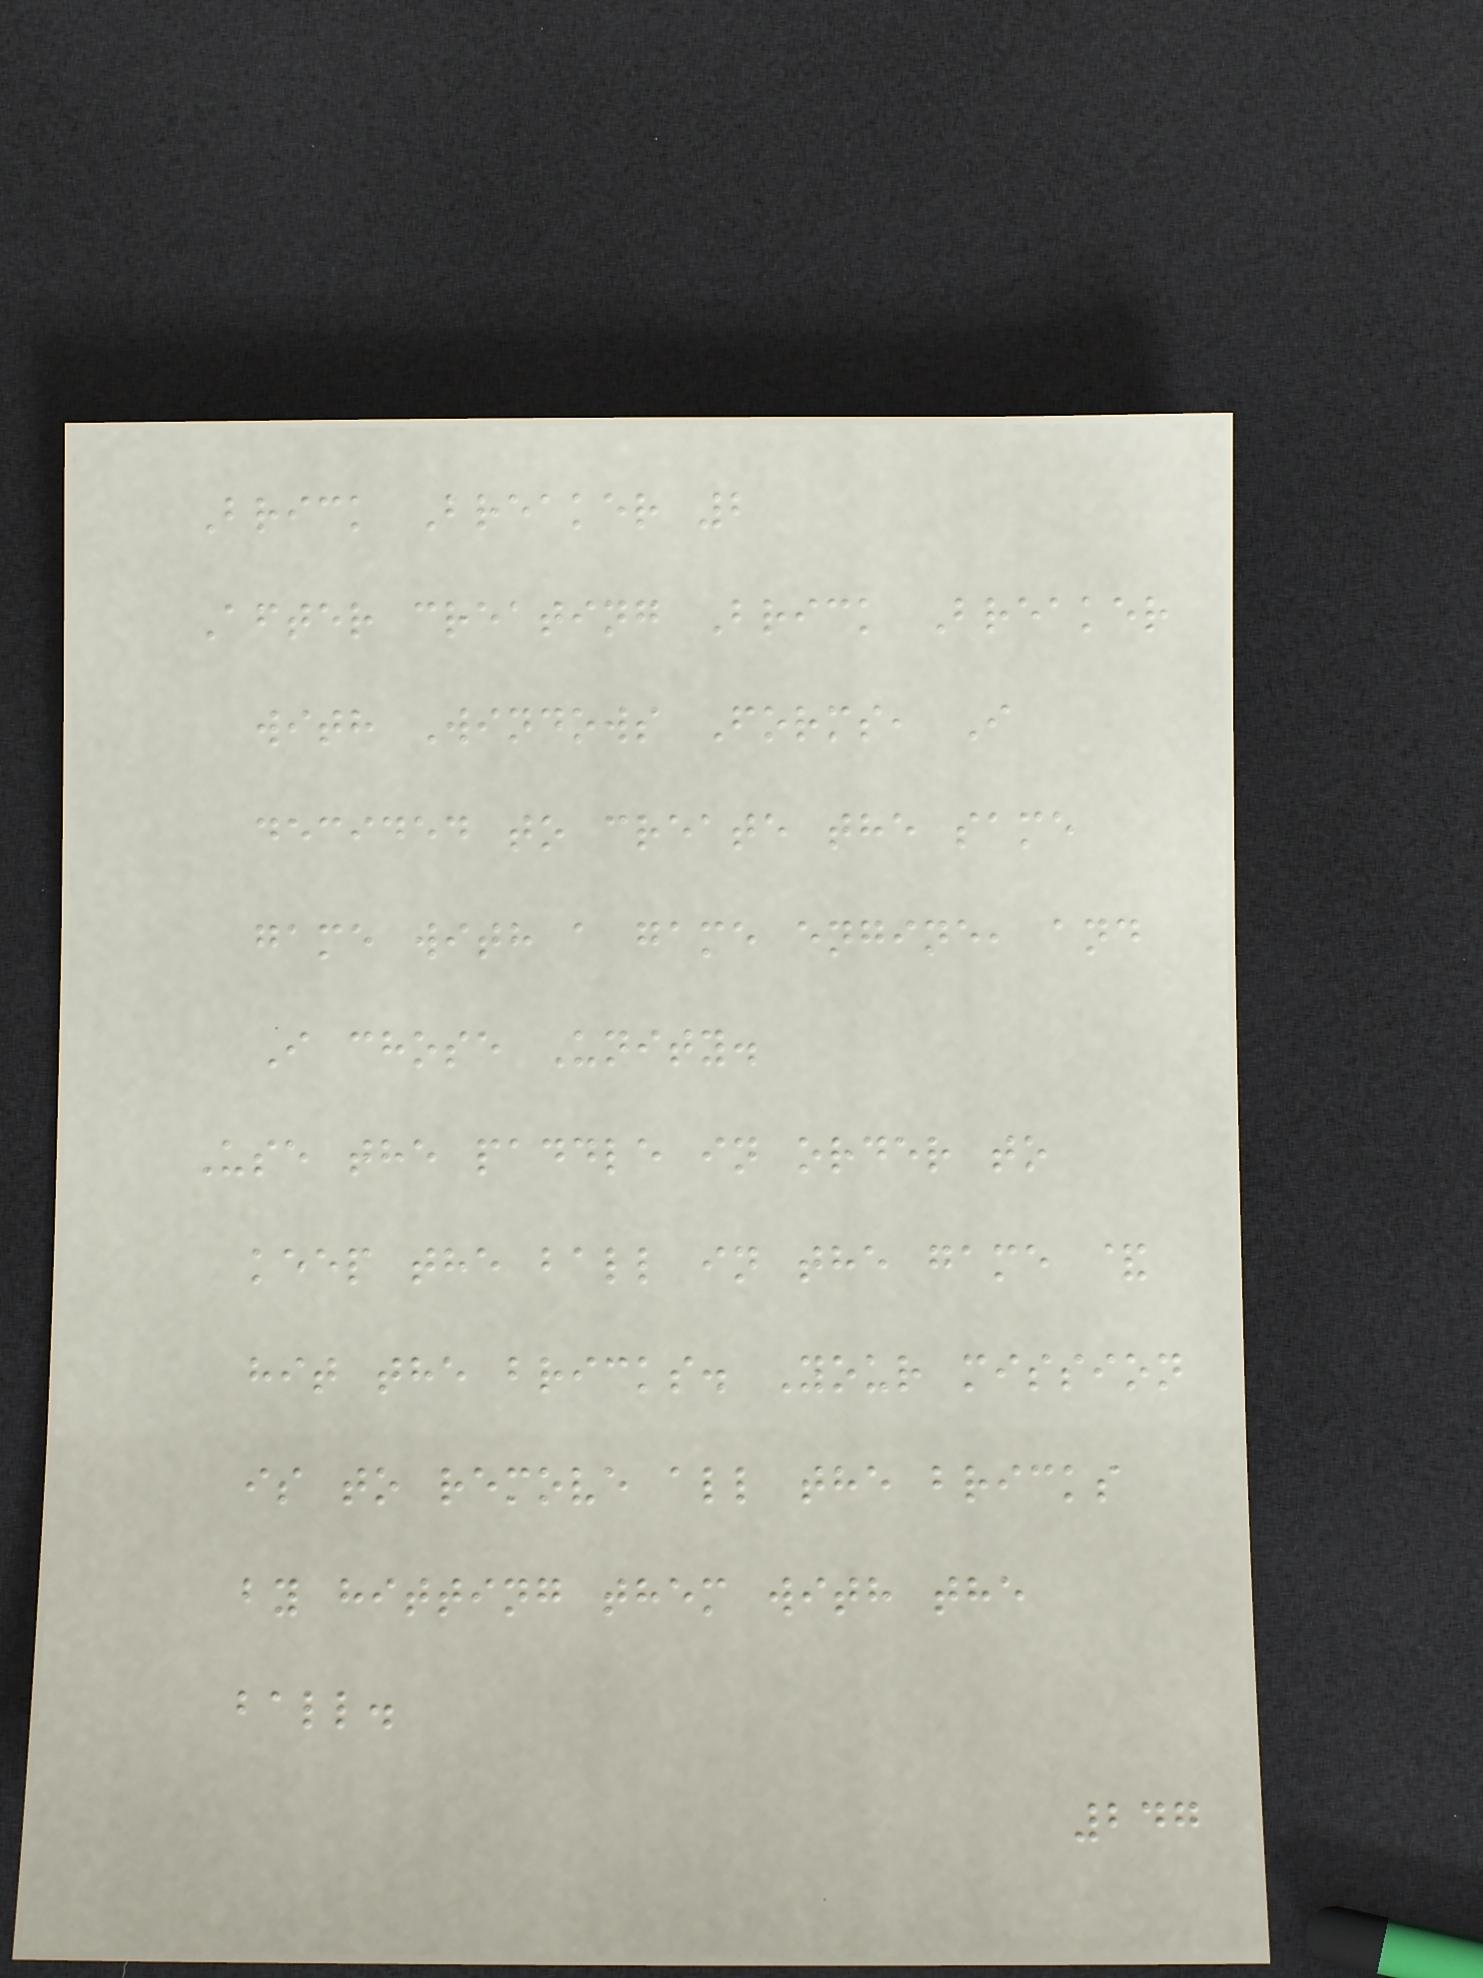Brick Breaker 2
After creating Brick Breaker
with Windows Forms, I
decided to create the same
game with a game engine, and
I chose Unity.
Use the paddle in order to
keep the ball in the game &
hit the bricks. Your mission
is to remove all the bricks
by hitting them with the
ball.
247
